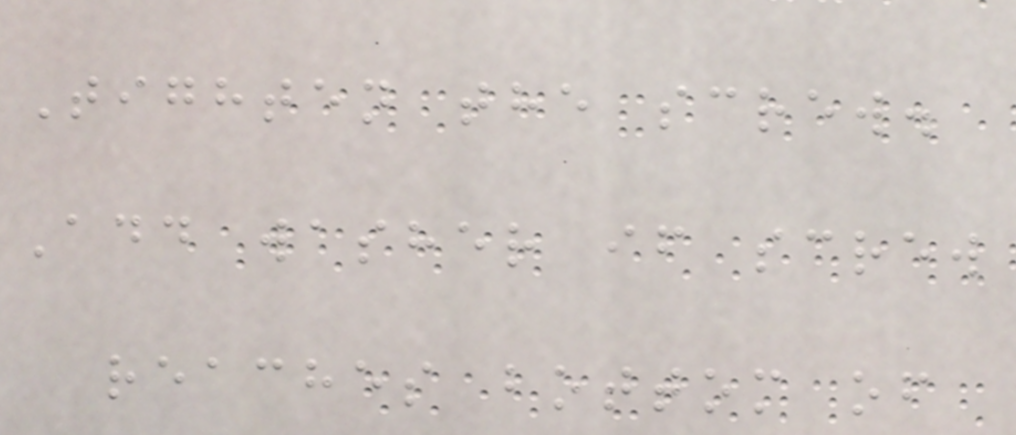Tighten the screw.
Add washer if screw
reaches bottom of
